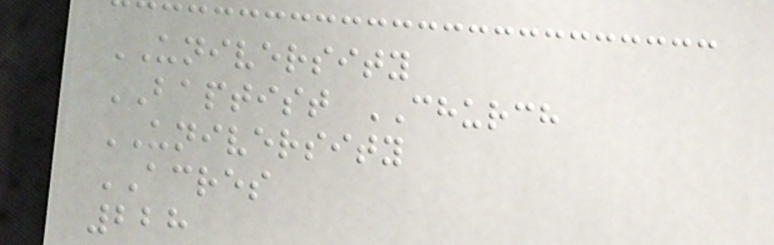UNIVERSITY
BAPTIST CHURCH
UNIVERSITY
ACRES
228
